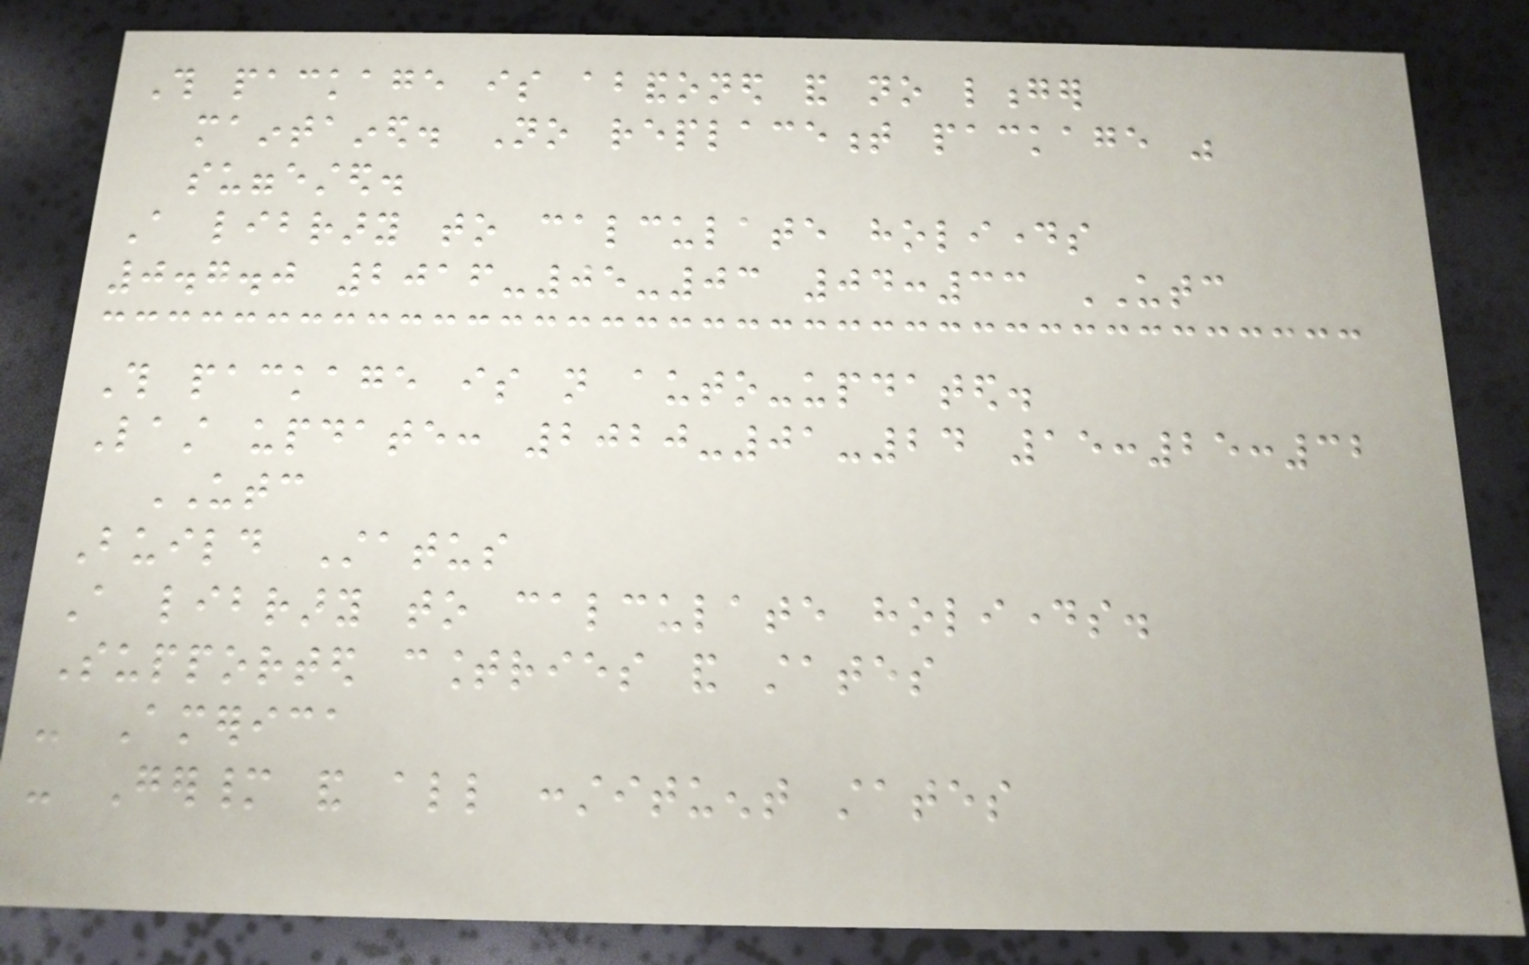This package is abandoned and no longer
maintained. No replacement package was
suggested.
A library to calculate holidays
0.7.0 2016-05-03 04:33 UTC
This package is not auto-updated.
Last update: 2020-01-24 15:25:32
UTC
Build Status
A library to calculate holidays.
Supported countries and states
- America
- Germany and all constituent states
